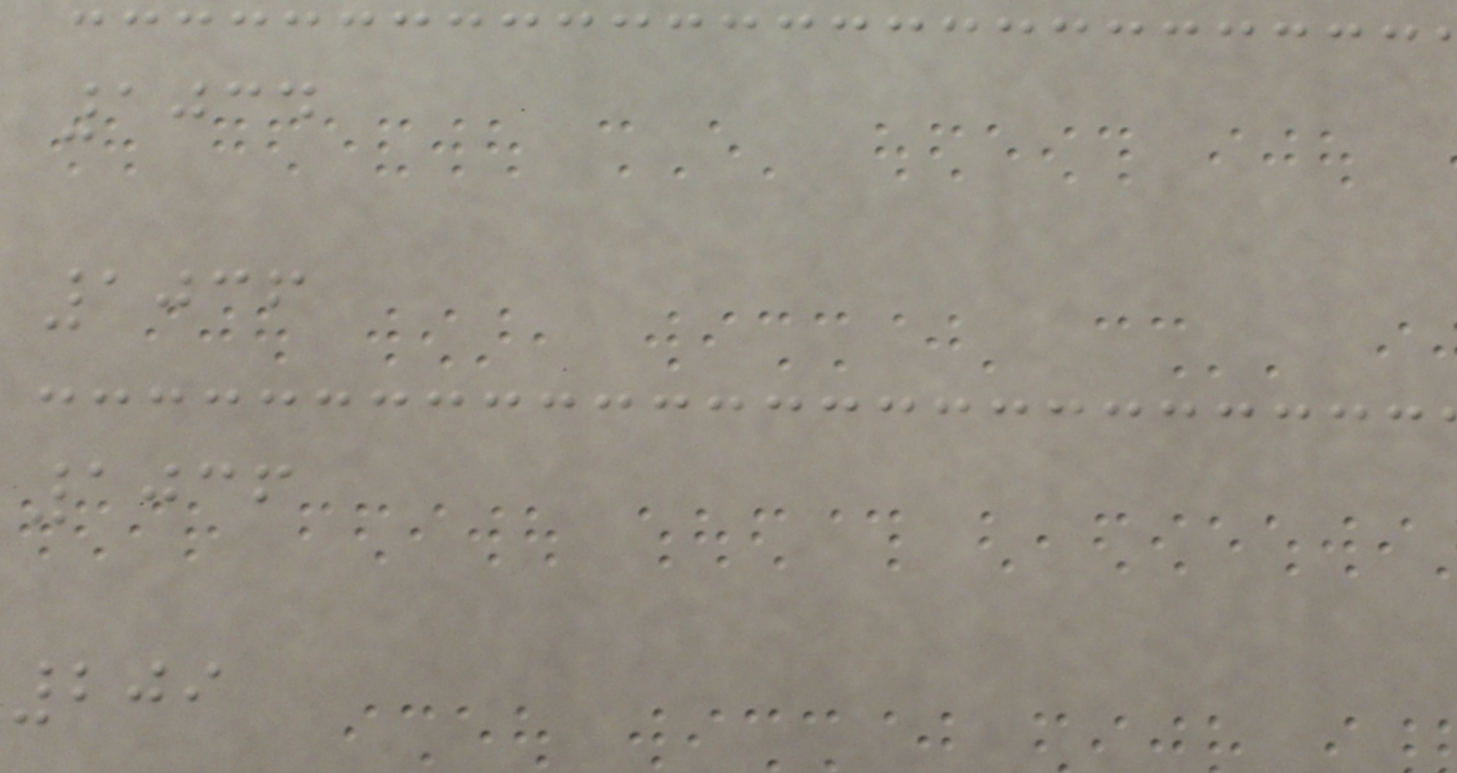1034
1036
1036
209
